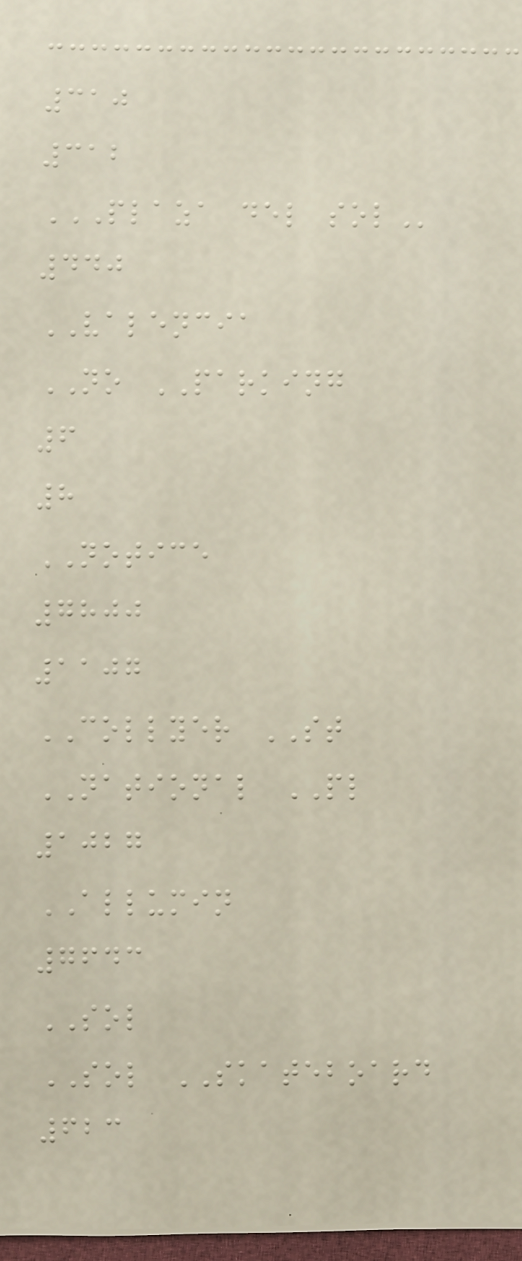310
312
PLAZA DEL SOL
440
VALENCIA
NO PARKING
6
8
NOTICE
7800
1107
COLLYER ST
NATIONAL PL
1027
ALLUMIN
7643
SOL
SOL SKATEBOARD
623
